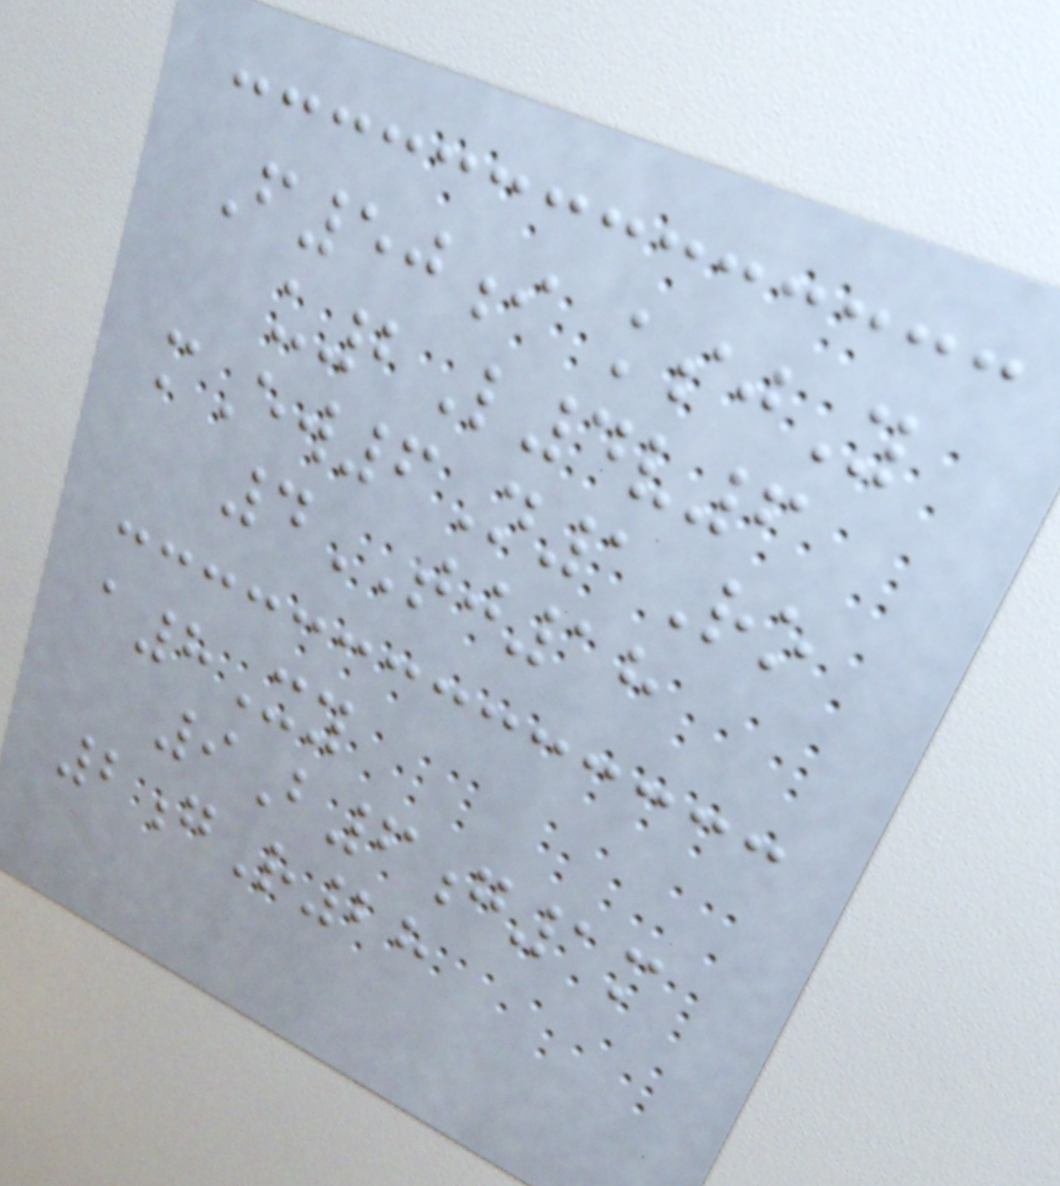F50i ksjY
u2L4v6
mEw6N1Ro
4TJ18
a8Xy
9B6g1m
2gR28
